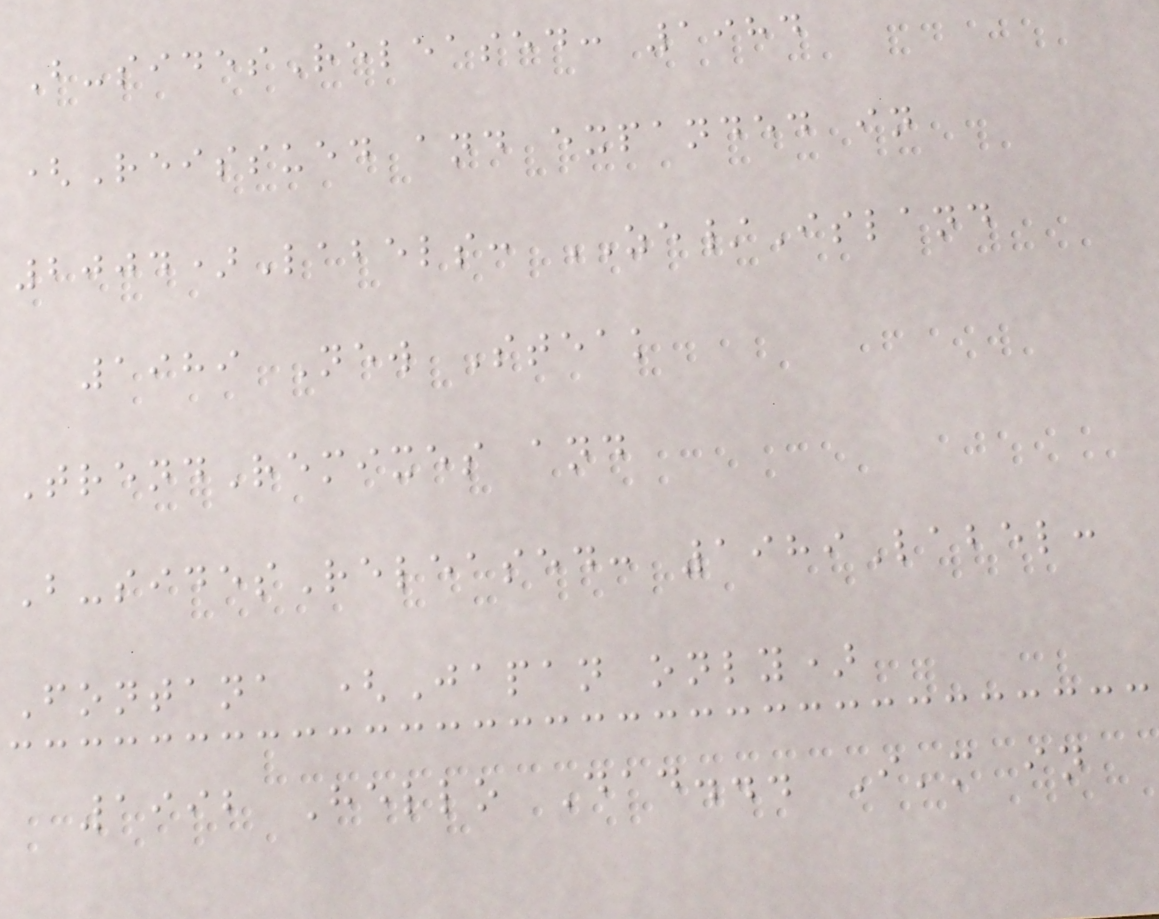B-sidesReleased: 1984
(Reissued and expanded in
2004)Labels: ZE/Island
1989 New Steak
TrendRemixes and
B-sidesReleased: 1989Label:
Fontana (Japan only)
1992 Hello Dad... I'm in
